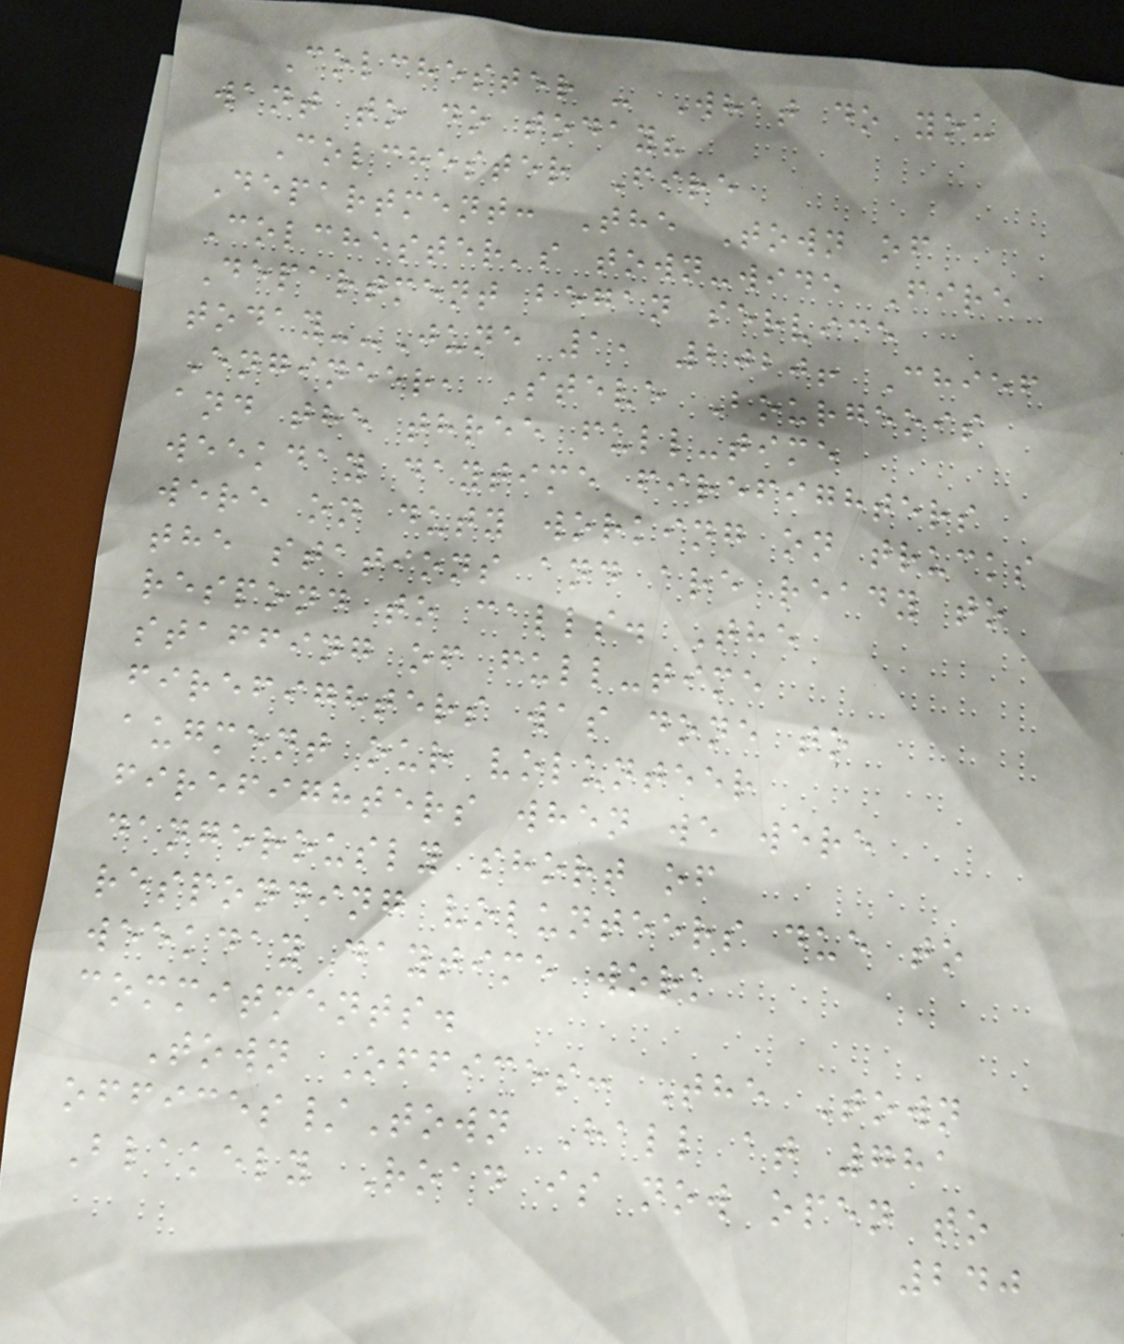Colchester - What do you
want to do today?
Colchester Fire
Department: The Town of
Colchester's town-wide Fire
Department began service
today--June 1, 2020! Chief
Engineer, Steve Bourgeois
and the three full-time
weekday daytime firefighters
were on duty working on trucks
the stations and are ready to
respond to calls. The
staffing of full-time
firefighters was done to
augment our volunteer
firefighters when we were
dangerously short of
responding volunteers due to
weekday daytime work
commitments.
Town Offices: The Town
offices/Town Hall at 781
Blakely Road is now open to
240
